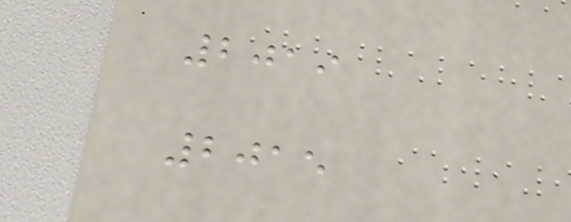2019
2015
